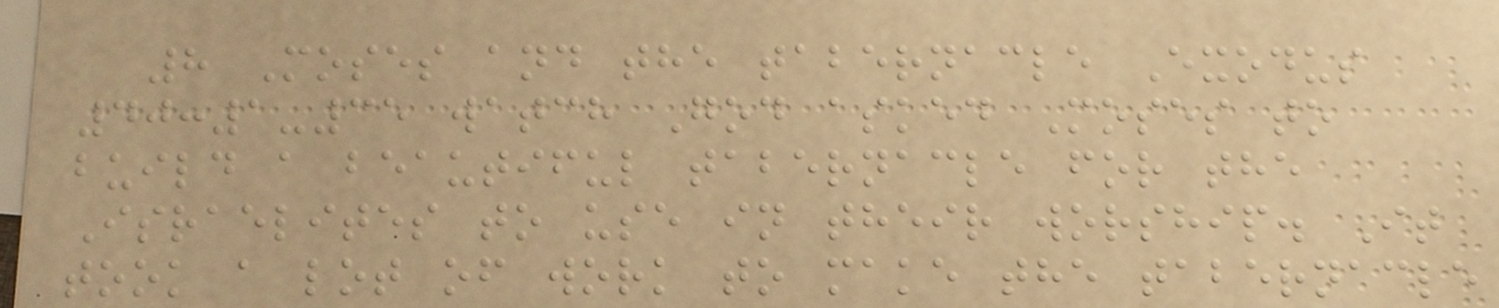8 Moses and the tabernacle Exodus
40:1-35 watch God asked Moses to
build a beautiful tabernacle for the
Israelites to use in their worship. It
took a lot of work to make the tabernacle
